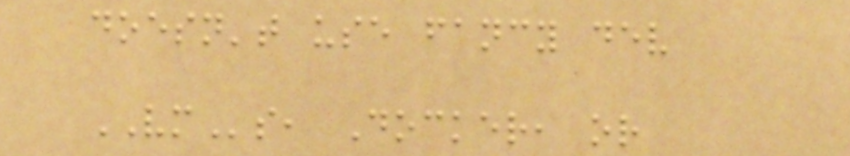doesn't use fancy dev
VMs, Docker, or
